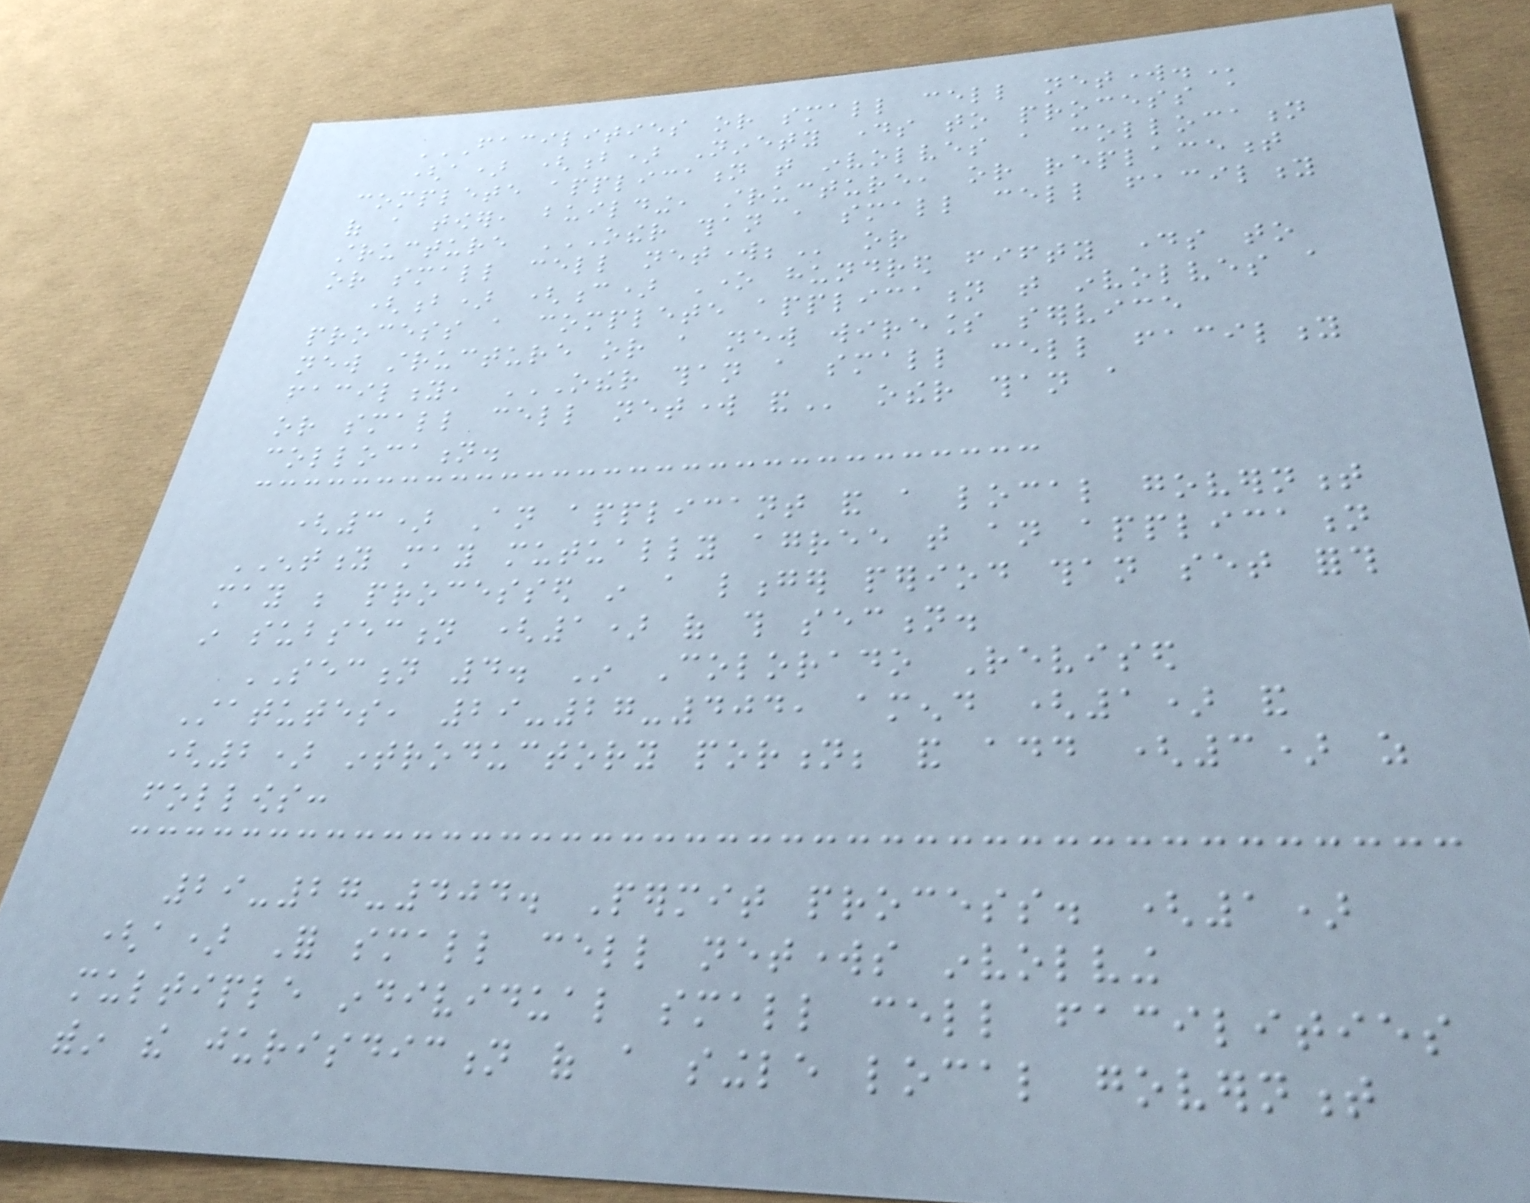FACILITIES OR SMALL CELL NETWORK.
(a) (b) Ninety days to process a
complete application that involves a collocation
of a tower, building, structure, or replacement
structure OTHER THAN A SMALL CELL FACILITY
OR SMALL CELL NETWORK; or
(b) (c) One hundred fifty days to
process a complete application that involves a
new structure or a new wireless service
facility, OTHER THAN A SMALL CELL FACILITY
OR SMALL CELL NETWORK AND other than a
collocation.
(3) An applicant and a local government
ENTITY may mutually agree that an application
may be processed in a longer period than set forth
in subsection (1) of this section.
SECTION 4. In Colorado Revised
Statutes, 29-27-404, amend (1) and
(2) introductory portion; and add (3) as
follows:
29-27-404. Permit process. (1)
(a) For small cell networks involving
multiple individual small cell facilities
within the jurisdiction of a single local government
